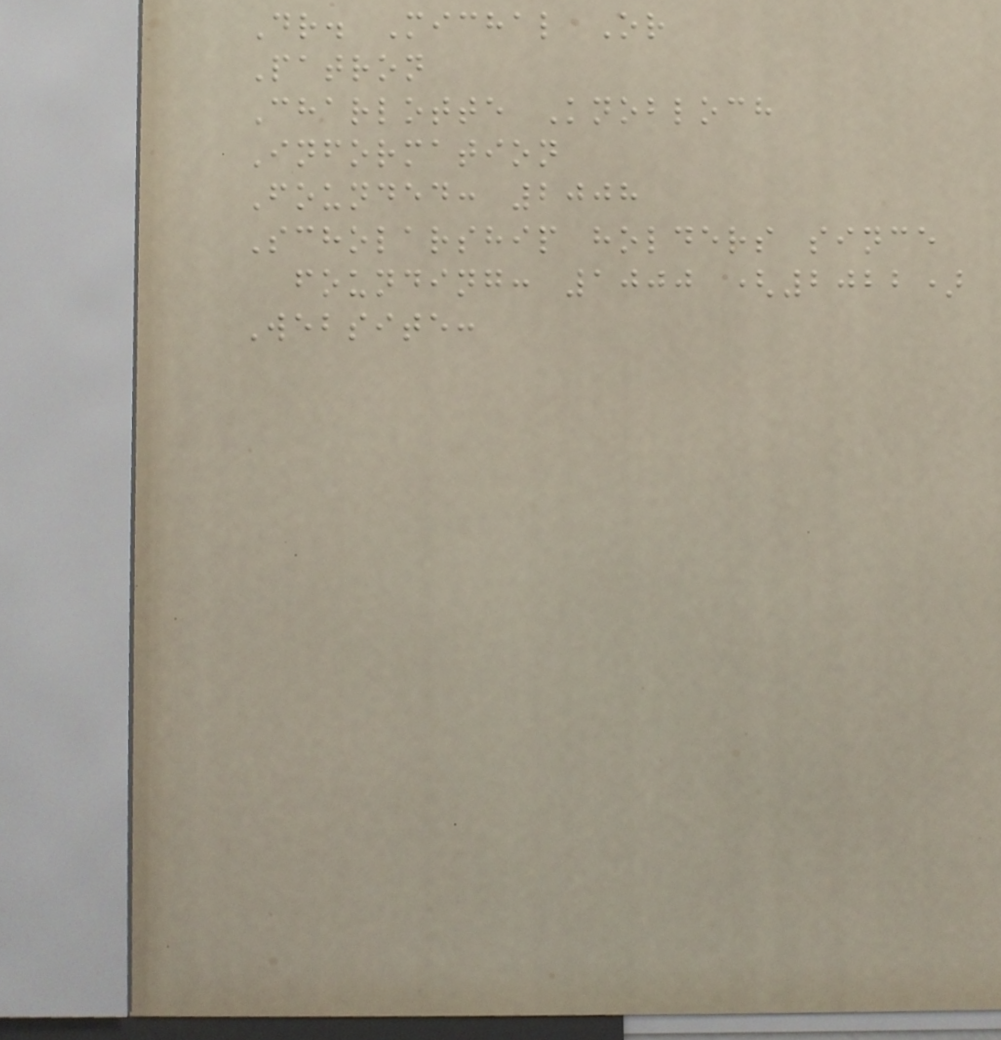Dr. Michal Or
Patron
Charlotte Knobloch
Information
Founded: 2008
Scholarship holders since
founding: 1000 (2022)
Website:
